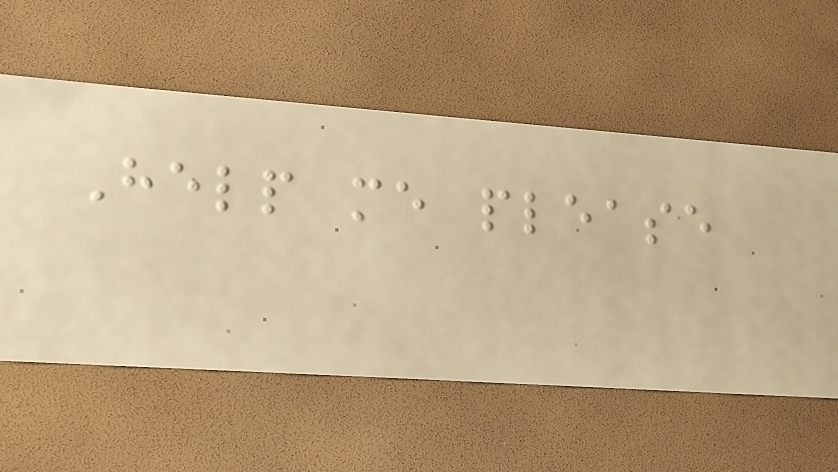Help me please
